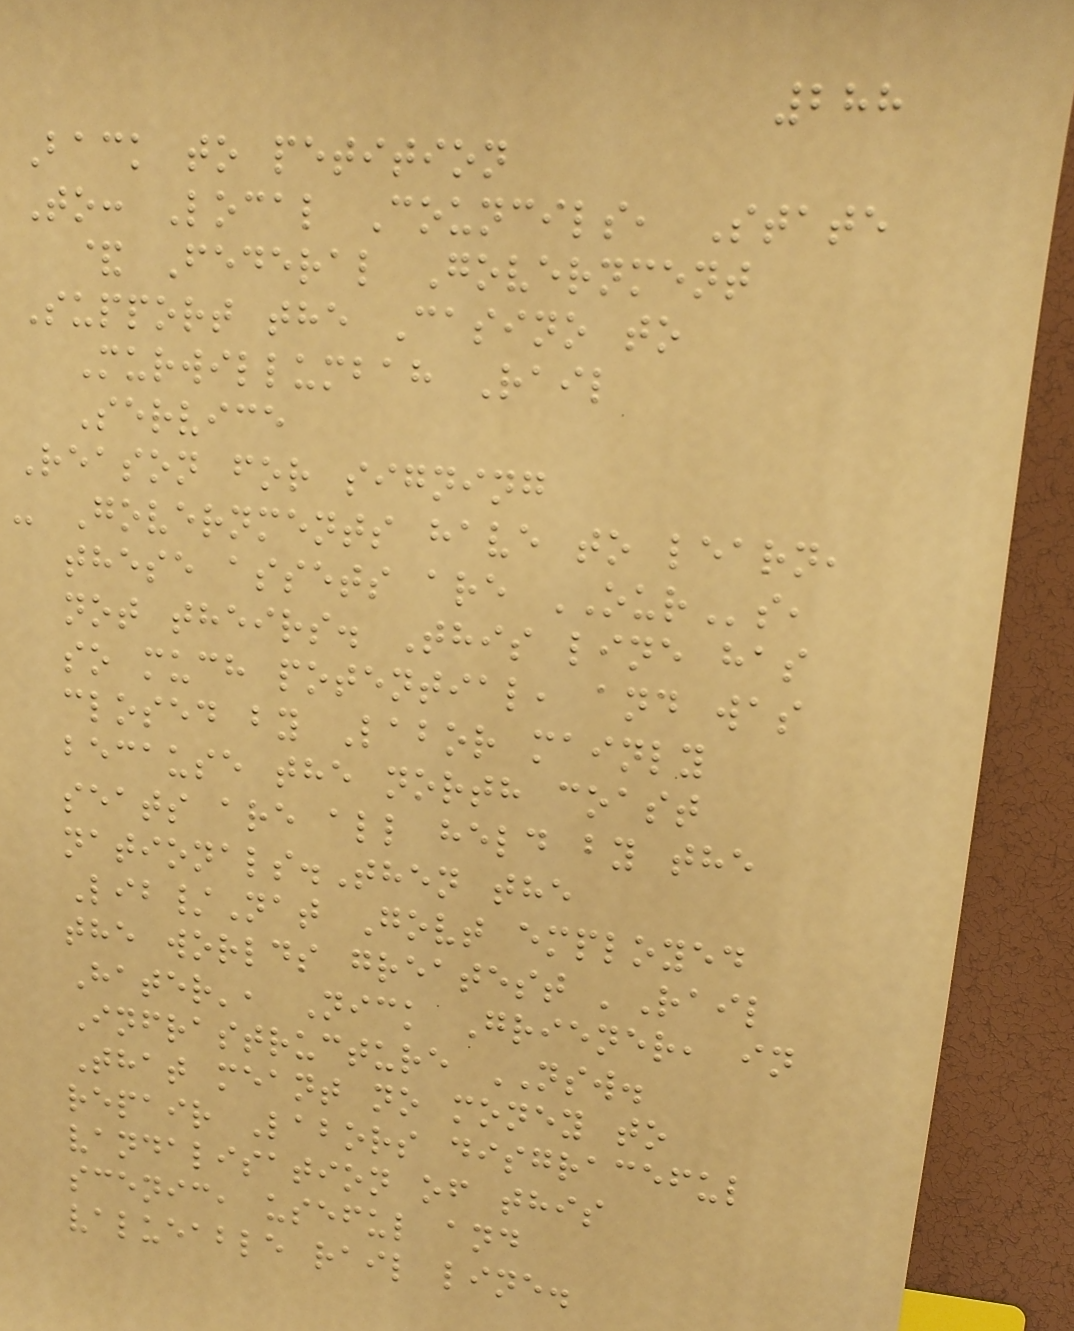288
Back to petition
To: Local Councils, State
& Federal Government
Support the Casino to
Murwillumbah Rail
Service
Reason for signing
- Governments have to learn,
these assets are OURs,
not theirs. This line has
so much potential, and was
closed by Labor mainly
because the north coast
seats are all held by the
nationals.Then the
Lib/Nat Govt employed
the worlds greatest 'Rail
Hater', Nick Griener, in
Infrastructure NSW.
That meant no money to
repair Labors disgraceful
vandalisation of this
scenic, useful and
valueable rail line.
